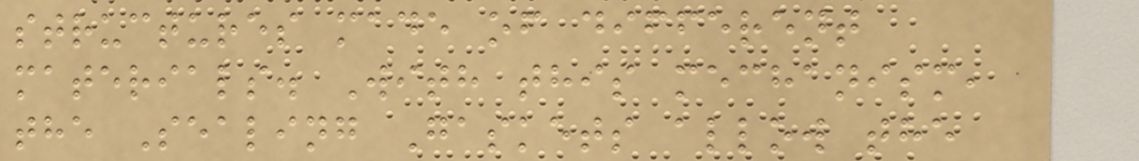structures made of different
materials. With this mechanism,
the Sealing Gaskets allow the
